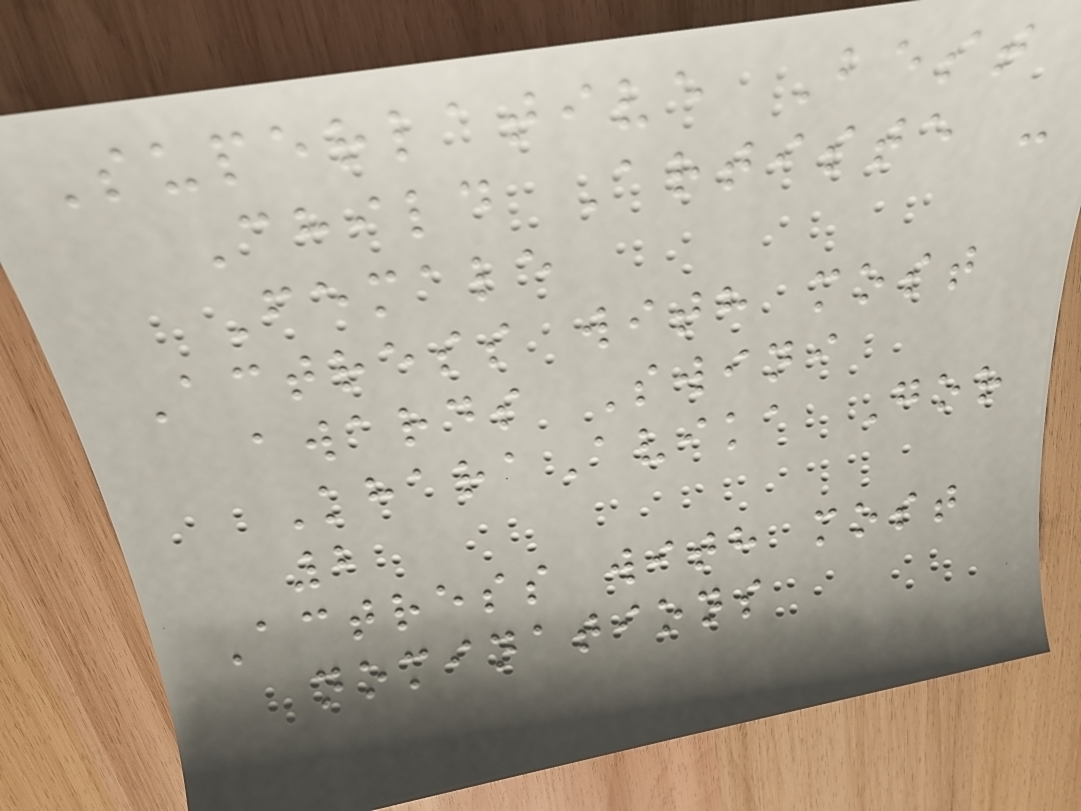Superlative Best
Child Artiste -
Female
Actress with most
awards Swini
KharaAvika Gor
2
Actress with most
nominations
